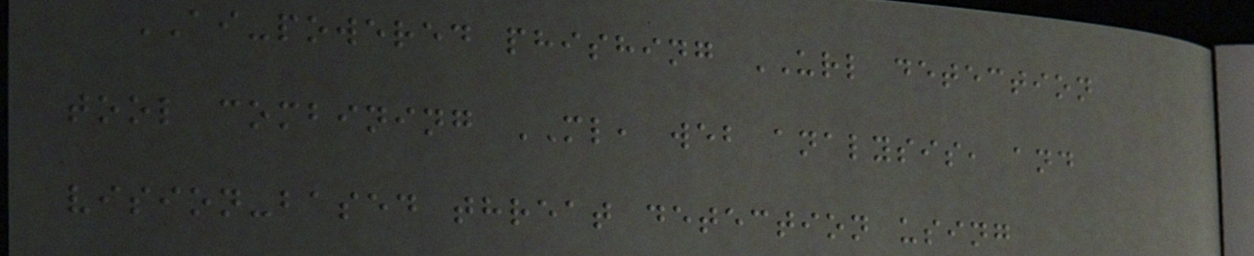AI-powered phishing URL detection
tool combining ML, web analysis, and
vision-based threat detection using
